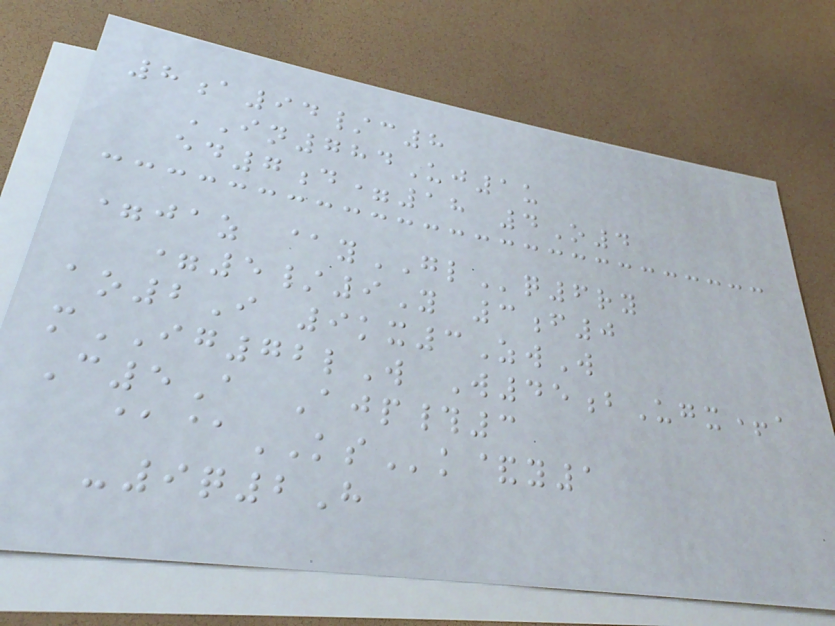8a94/c8
IN784Uj1u
ed7d=18 4O4
=jaz @yGLq6ry
=5/9Y 3f0
ao2I 9kx3ZwW
mIG72lW W45bUgx+a
C5A Ajp#3
@@KSk&y1
-9q2H
